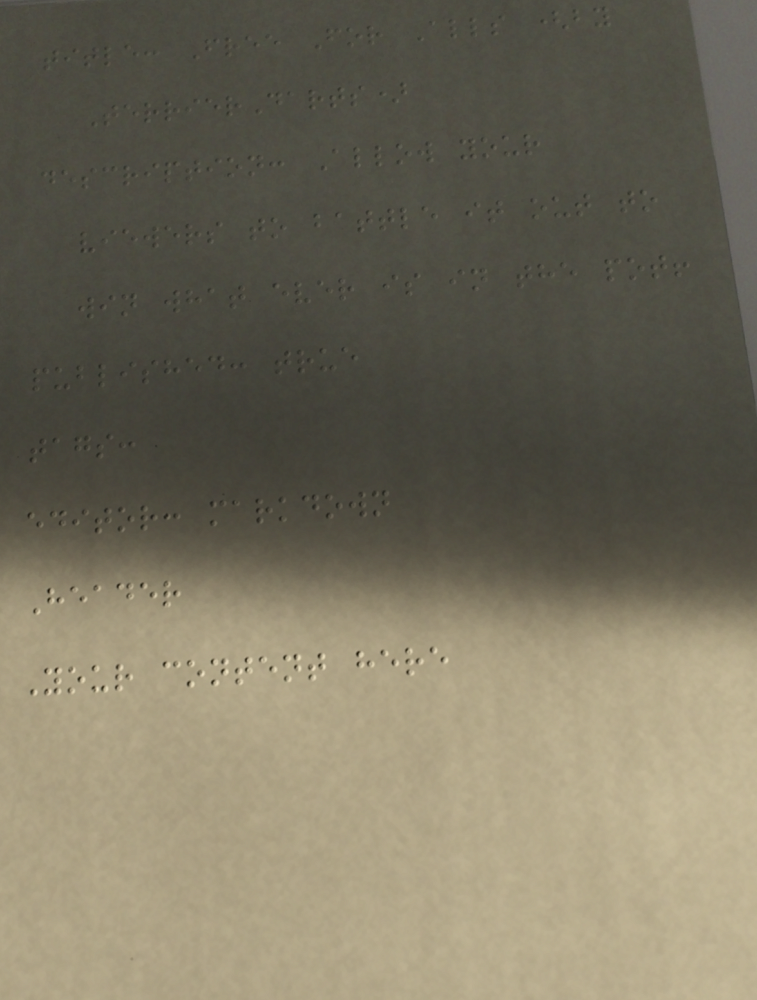title: Free For Alls (by
TerrierDarts)
description: Allow your
viewers to battle it out to
win what ever is in the pot!
published: true
tags:
editor: markdown
Header
Your content here
